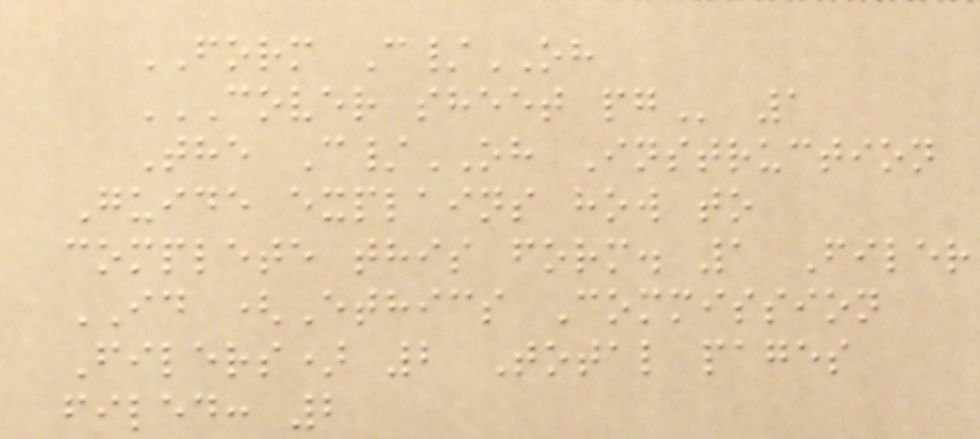FORM C/OH
COVER SHEET PG 1
The C/OH Instruction
Guide explains how to
complete this form. 1 Filer
ID (Ethics Commission
Filers) 2 Total pages
filed: 2
